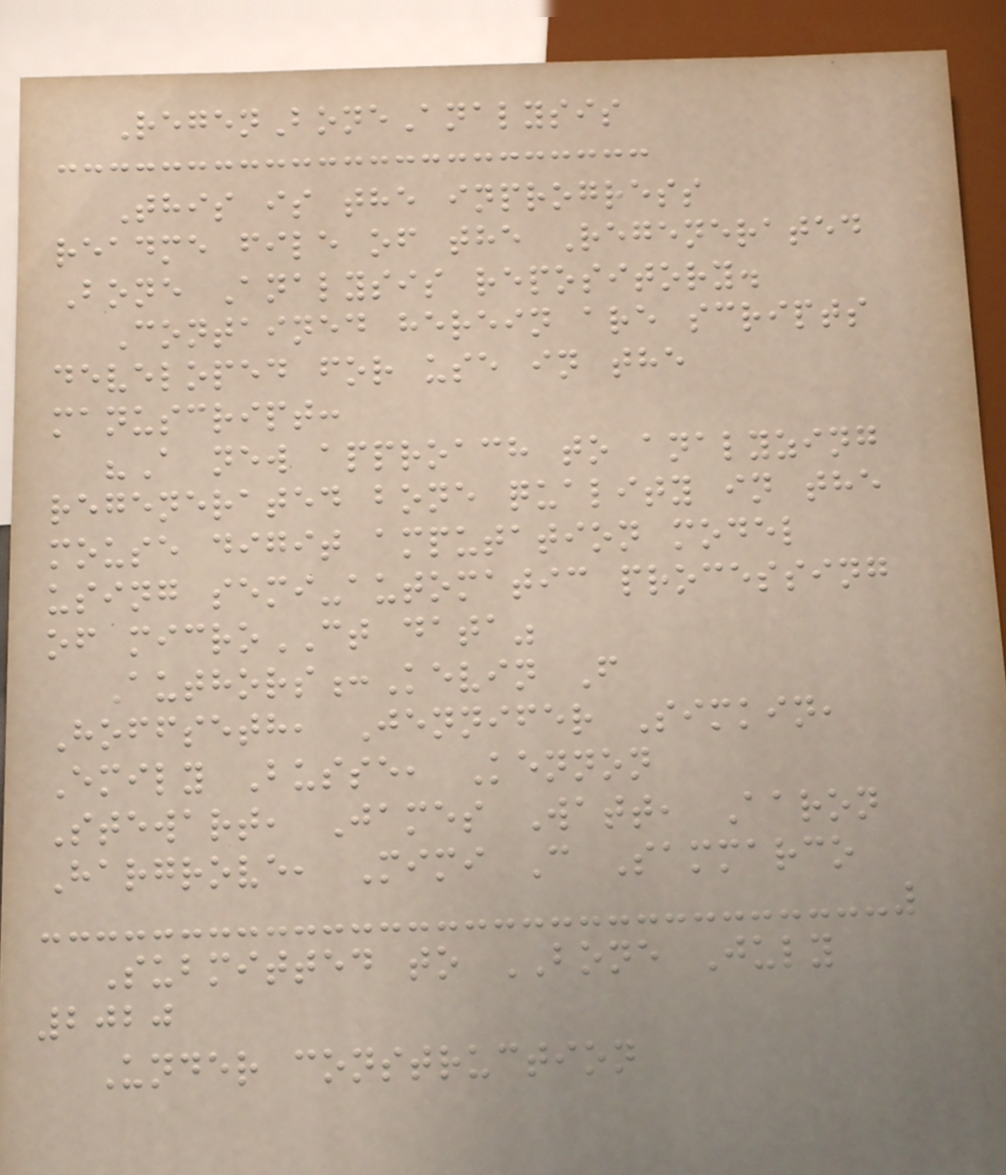RegenBoneAnalysis
This is the inprogress
readme file of the Regenerated
Bone Analysis repository.
Contained herein are scripts
developed for use in the
manuscript:
"A new approach to analyzing
regenerated bone quality in the
mouse digit amputation model
using semi-automatic processing
of microCT data"
Authors:Kevin F
Hoffseth, Jennifer Simkin,
Emily Busse, Kennon
Stewart, James Watt, Aaron
Hargrove, Mimi C Sammarco
Submitted to BONE July
2020
Under construction
